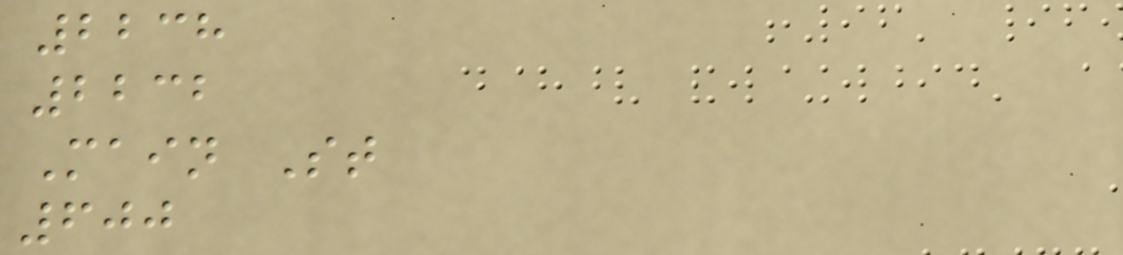2238
2232
Main St
600
